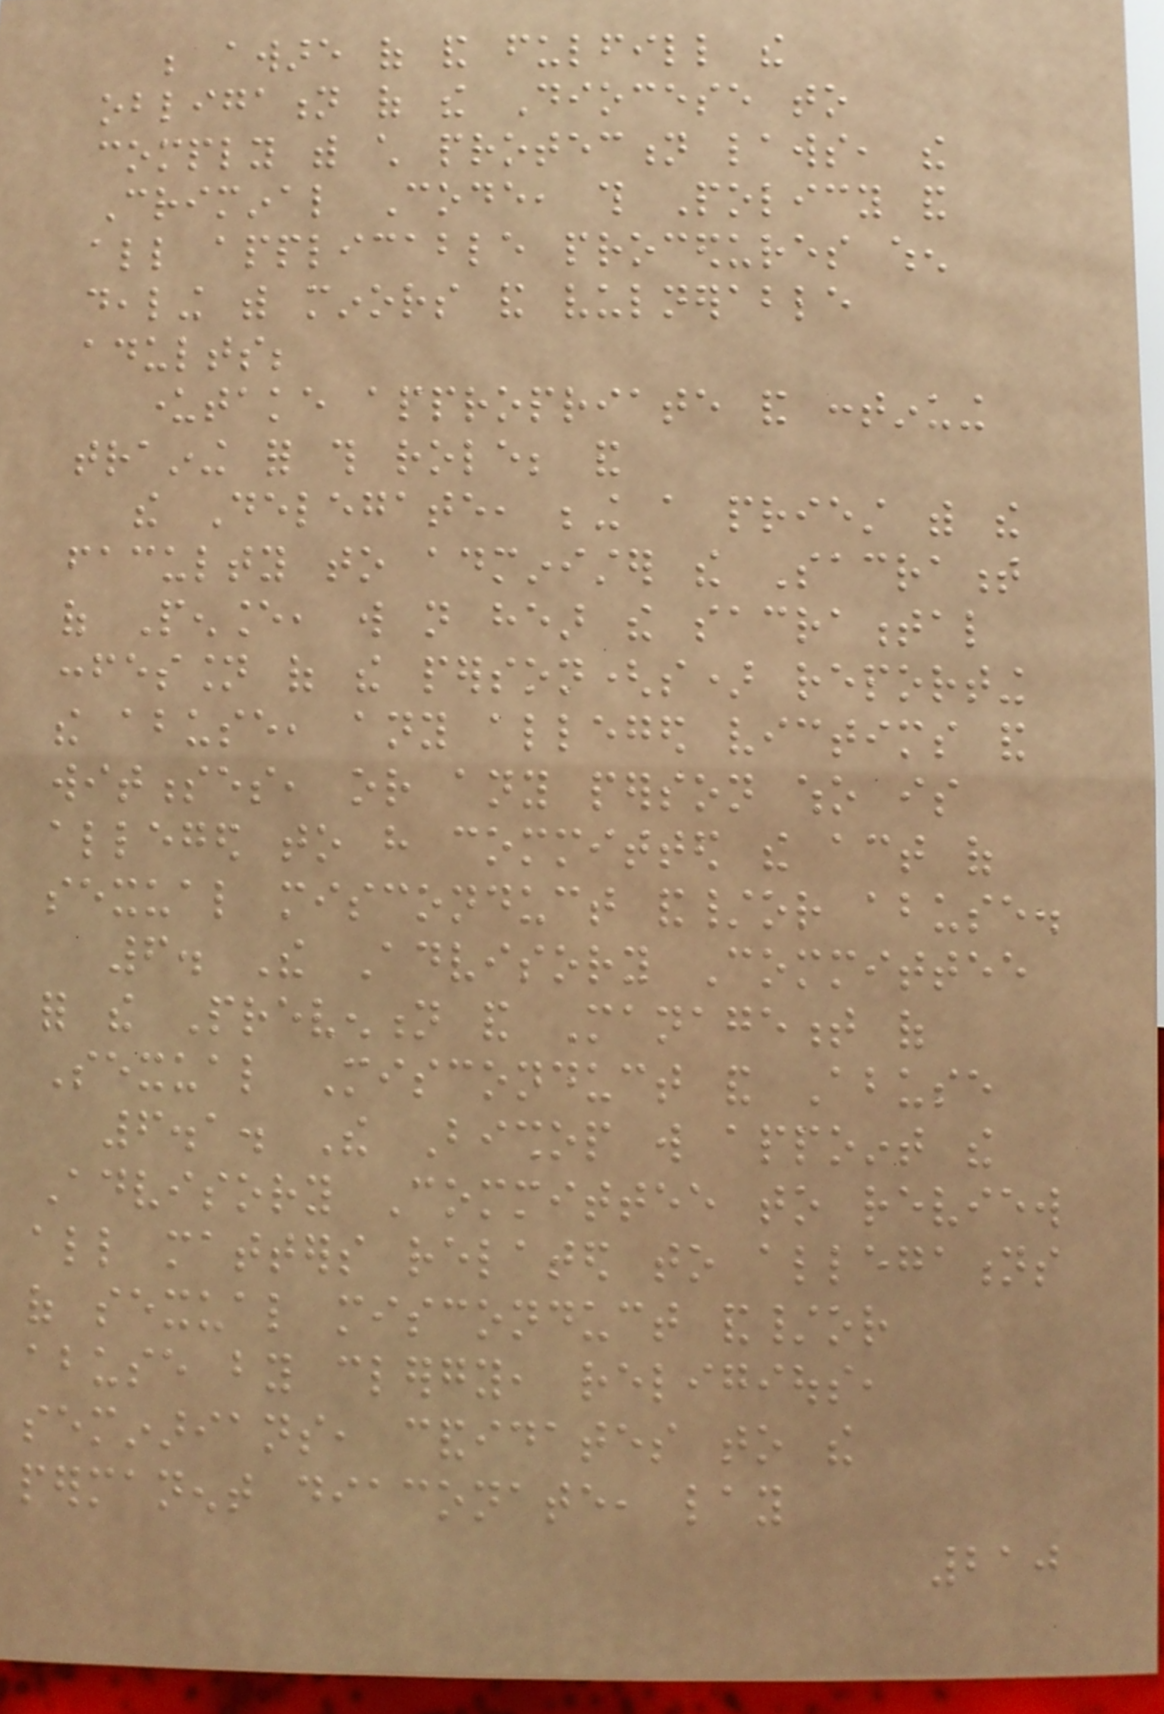be aware of and fulfill the
obligation of the Diocese to
comply with child protection laws, the
Criminal Code, this Policy and
all applicable procedures when
dealing with minors and vulnerable
adults;
undertake appropriate and continuing
training for this role; and
the Delegate, being a priest with the
faculty to administer the Sacrament
of Penance, will not hear the sacramental
confession of the person(s) reporting
the abuse, any alleged victims and
witnesses, or any person who is
alleged to have committed the act of
sexual misconduct and/or abuse.
6. The Advisory Committee
for the Prevention and Management of
Sexual Misconduct and Abuse
6.1. The Bishop will appoint the
Advisory Committee to review
all matters related to allegations
of sexual misconduct and/or
abuse by clergy, religious,
seminarians, candidates to the
permanent diaconate, lay
210
